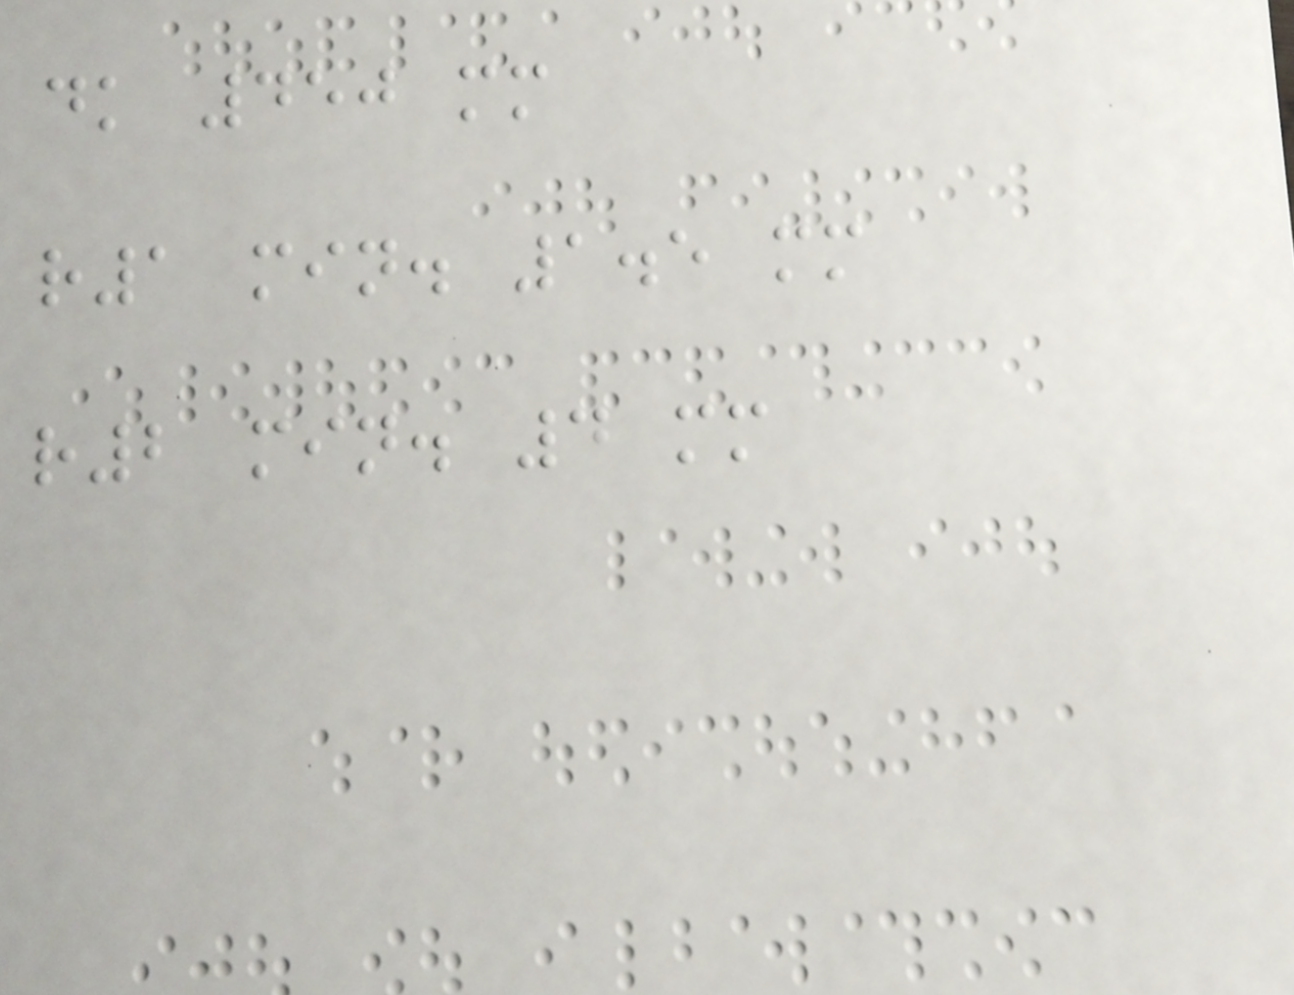dk 450 mm
r1 min. 1.5 mm
r2 min. 4 mm
